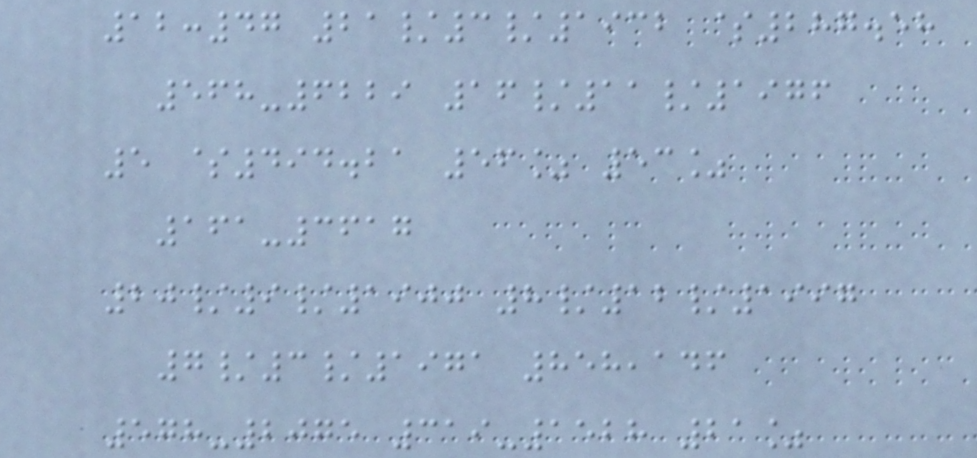12:47 21/3/1932 $287.58
568-6229 16/11/1976
5 $494.21 56% 53%
161-3617
20/9/1900 8/12/1997
7/3/1971 858,146
578-2075 319-1528 21%
